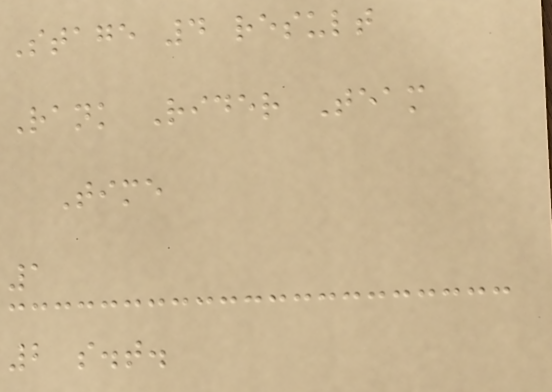Stage 4 result
Rank Rider Team
Time
1
2 s.t.
